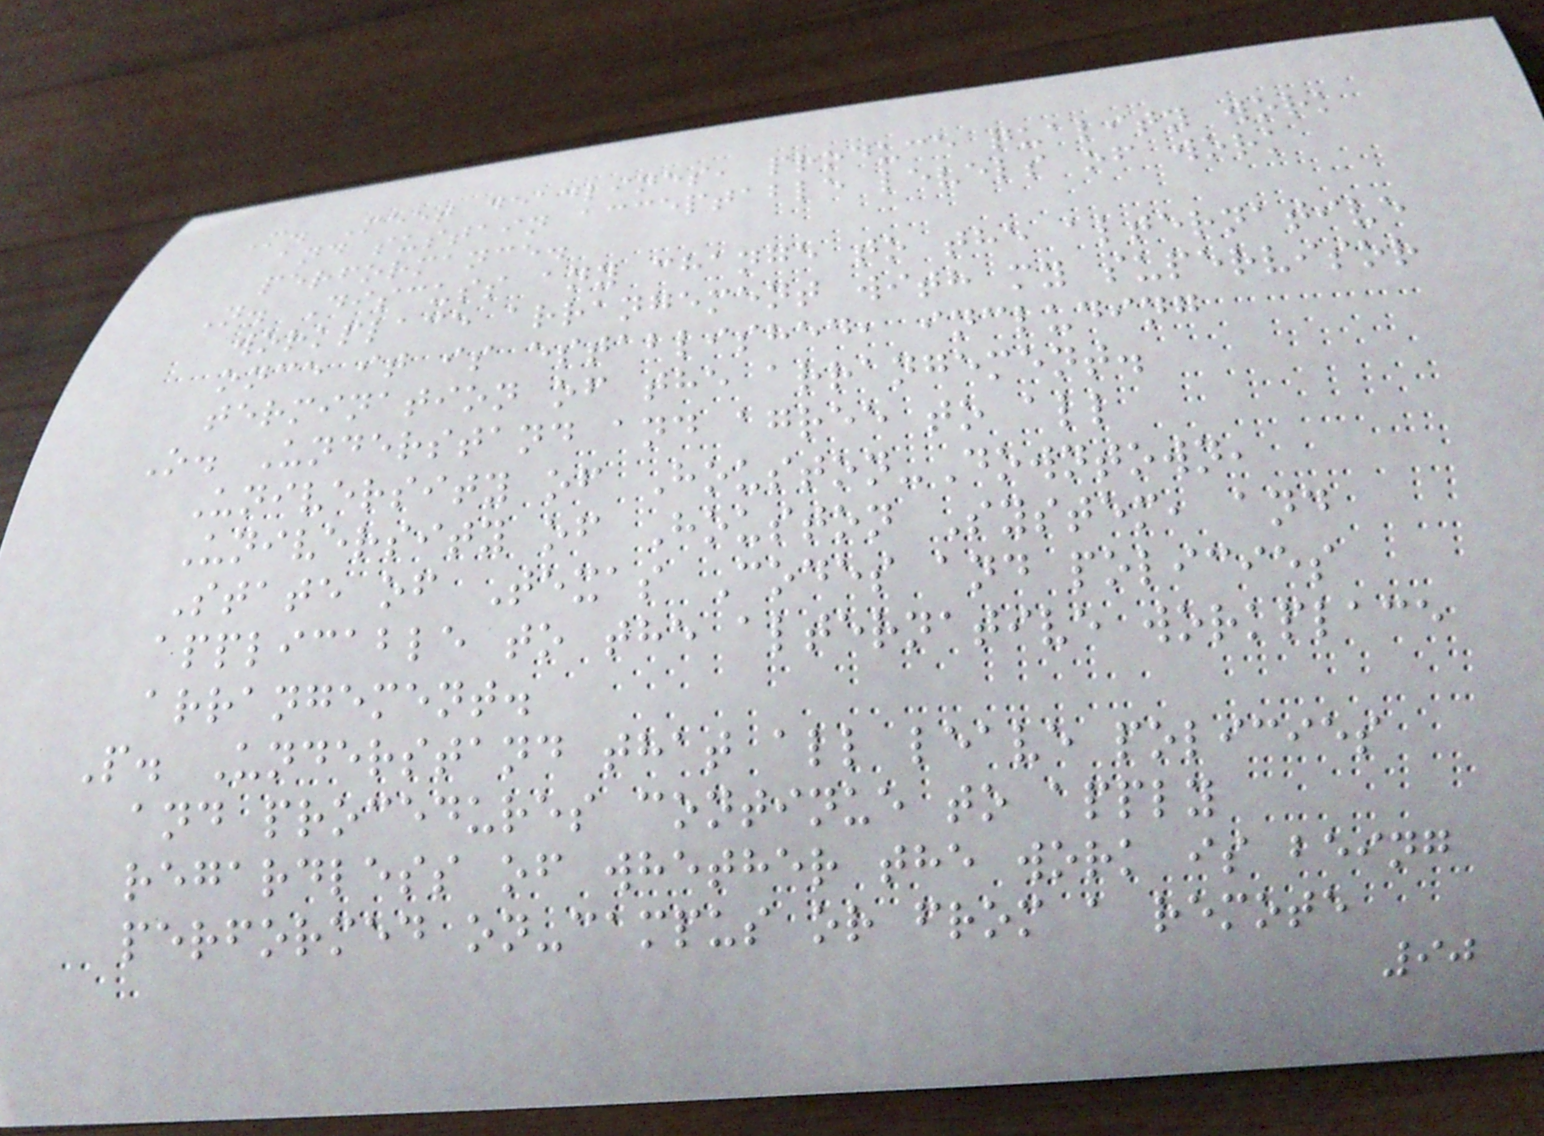M. Meet deadlines, produce quality work
and sustain acceptable levels of work
performance.
N. Discuss any change to the alternative
workplace arrangement with my supervisor
once it is established, including
termination of the arrangement.
O. Understand and agree to all
University of Houston-Downtown,
University of Houston System, and
State of Texas Codes and policies
applicable to the alternative workplace
arrangement.
P. Understand that all leave policies
and procedures continue to apply
regardless of whether the work is being
performed on-campus or from a remote
90
